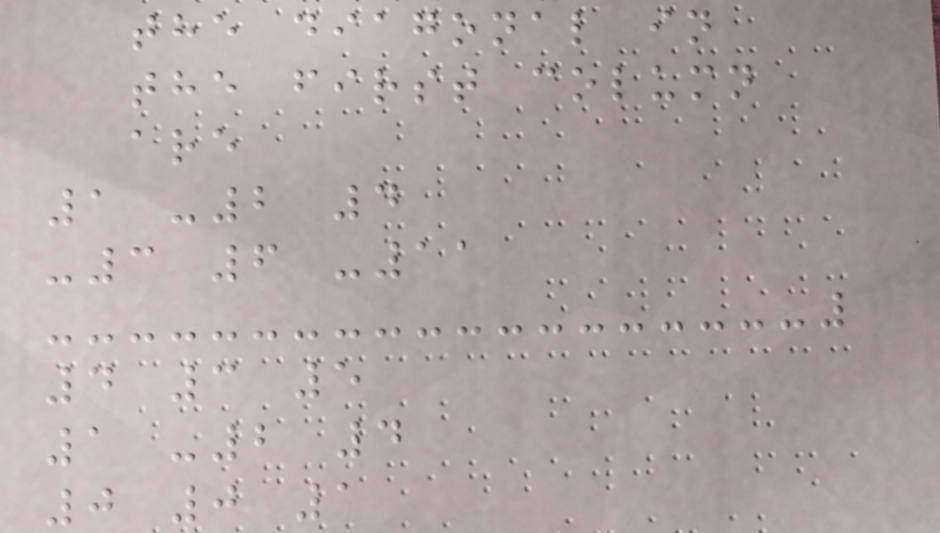the diagonal in
the first column
are
1 -2 4
-3 6 -11
4 3 5
1 -2 4
0 0 1
